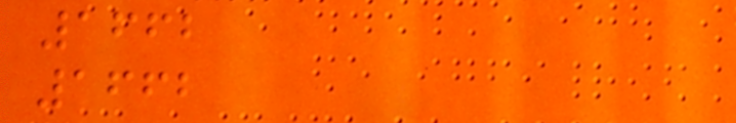1662
1662
